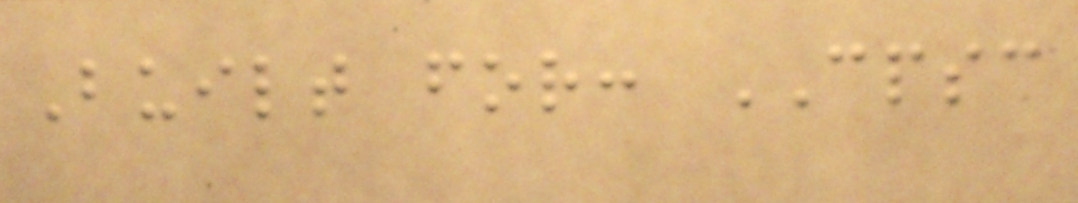Built for: CPSC
